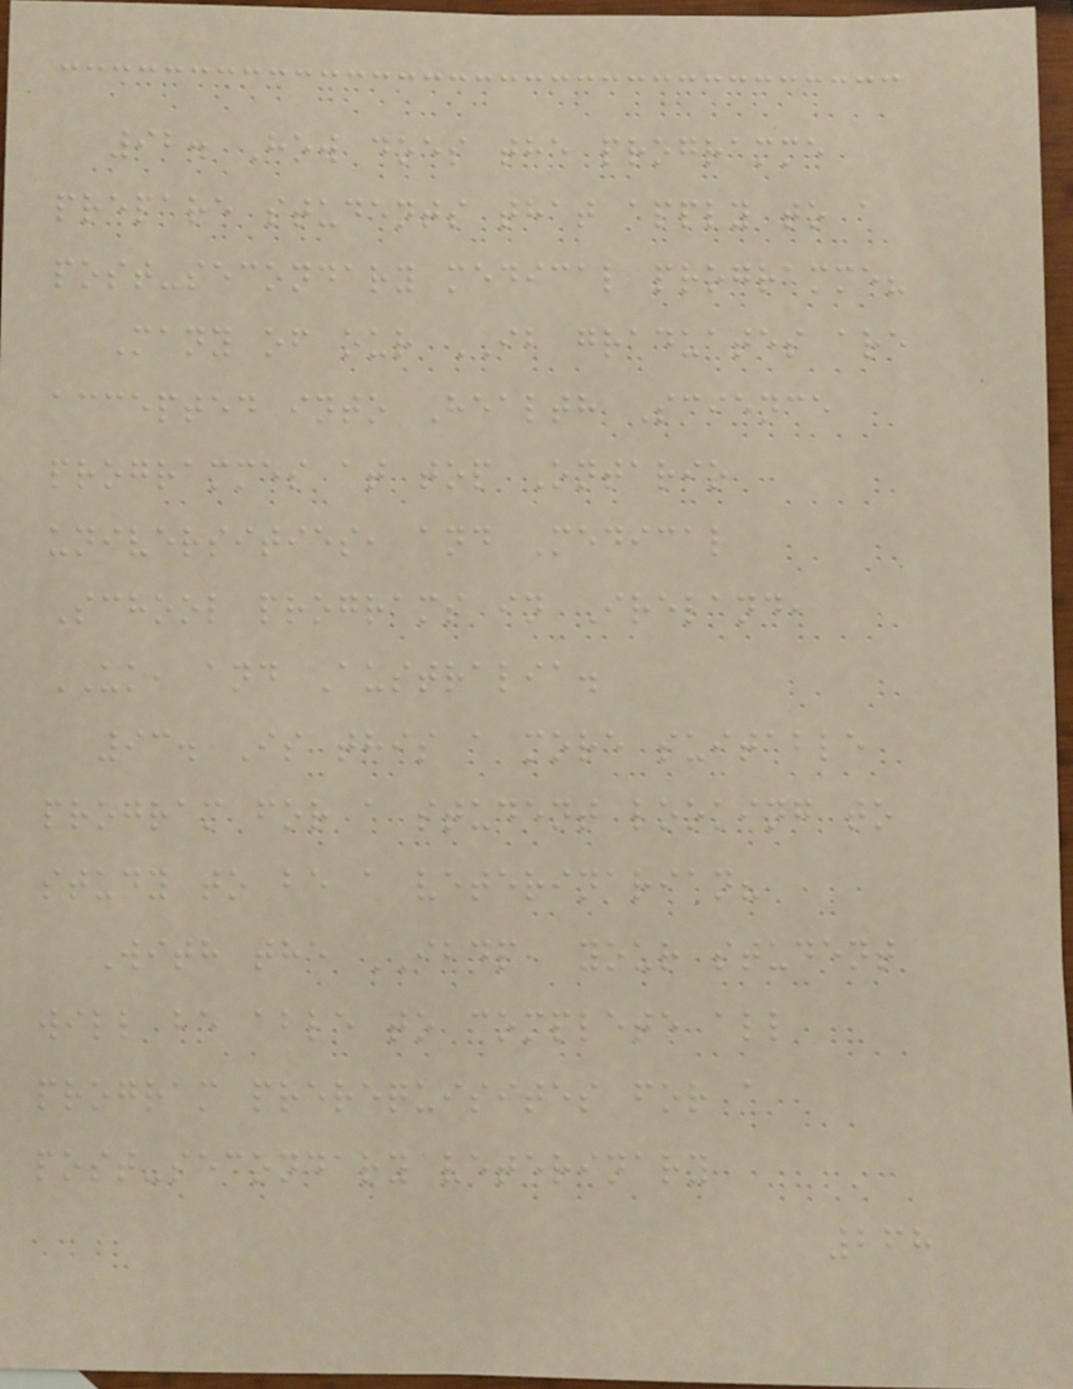92. How does the programme
prepare students that apply to a
post-secondary medical programme?
Many of our IB graduates are
accepted into Health Science
programmes at top Ontario
universities, and Medical
School programs in Ireland,
UK, and Australia.
93. Is this a more suitable
program for a student looking to
study to be a veterinarian?
With the IBDP, your student
will be able to complete all
program prerequisites for a
post-secondary veterinary
268
